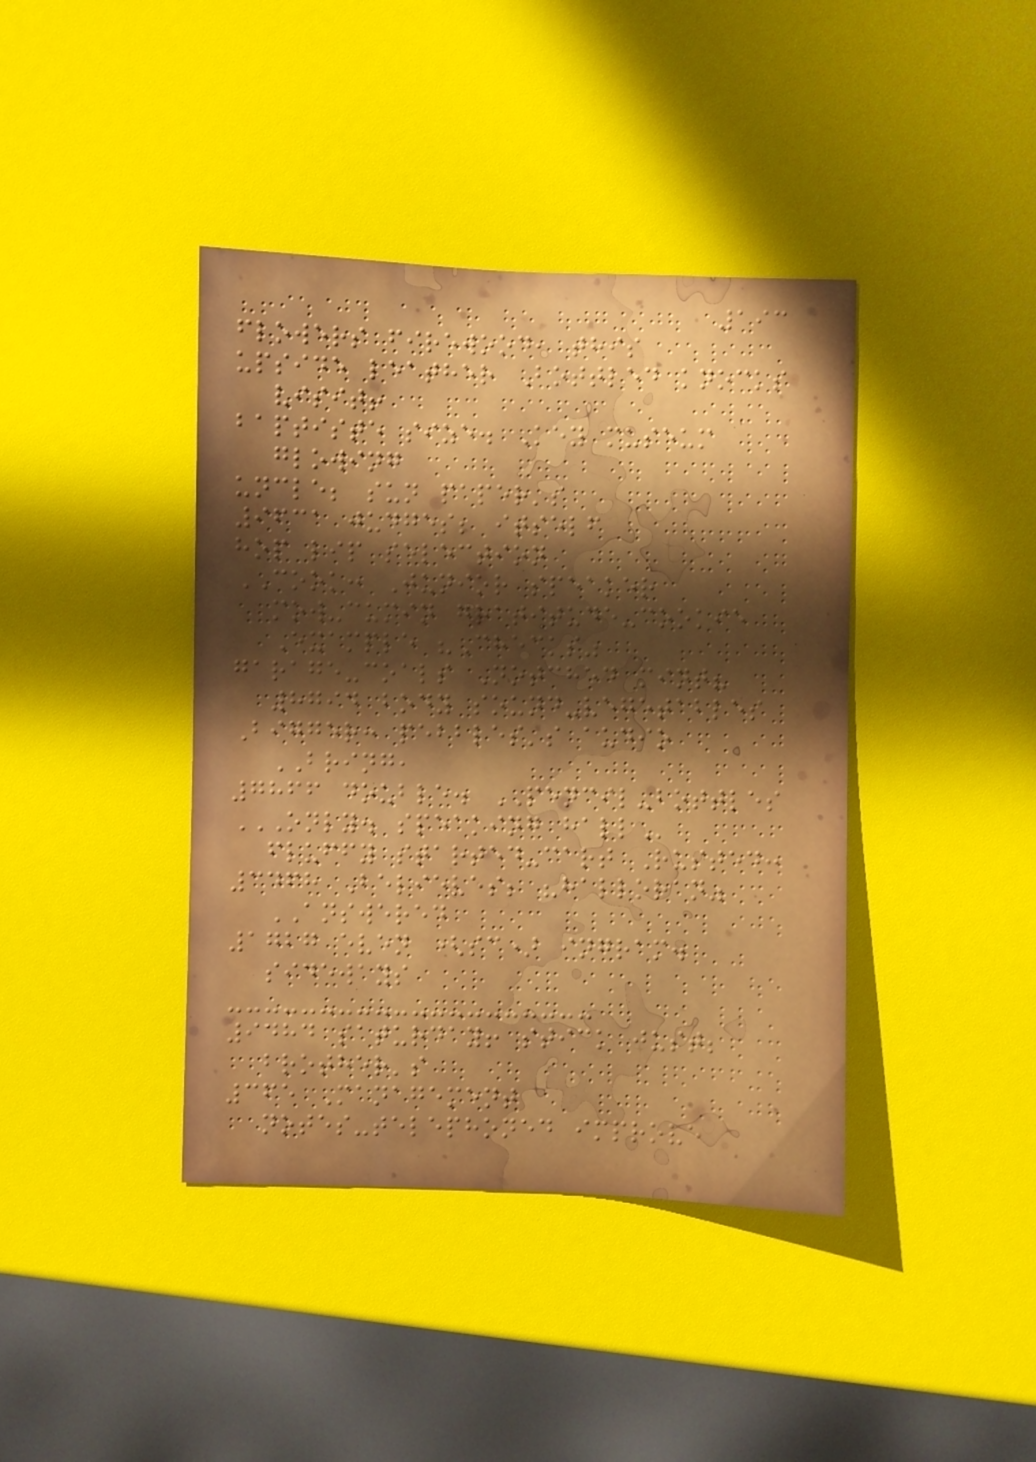193
flowers firewood, this
upside leather Bottled knocks
visit!
baptiste size. Key museum
glowing
uncle; sun paper's
9631 judges; itself
hop lip selection
COOK: Junior speaker
mow-cumin gratitude-cookie
Example "Checks"
garage-coals Notched mint?
8794 body sound-vegetables
Bigger: pebbles's audio
BRING,
7866 double. PENCIL-bottles
ONLY. SPEAKING HALL
fluffy started-cart Rusted:
3468 Believes; "halloran"
ANSWERED
1727 even (sc) ingram.
sideways
9484 saturday! stick just;
brother's
365 Management
notes-telephoned improve
